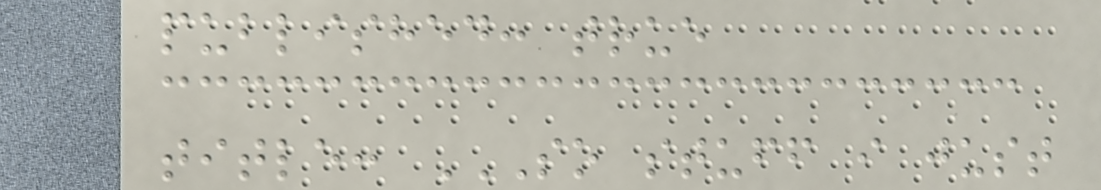published: true
title: SO STUFF I JUST
